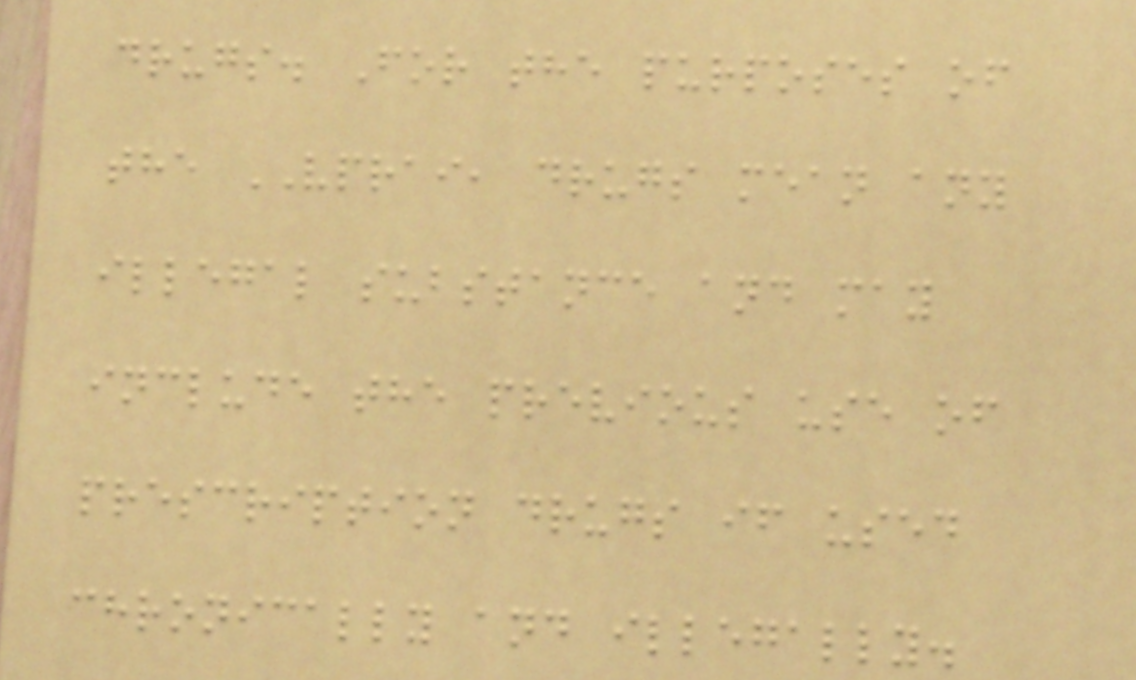drugs. For the purposes of
the VPRAI, drugs mean any
illegal substance and may
include the previous use of
prescription drugs if used
chronically and illegally.
